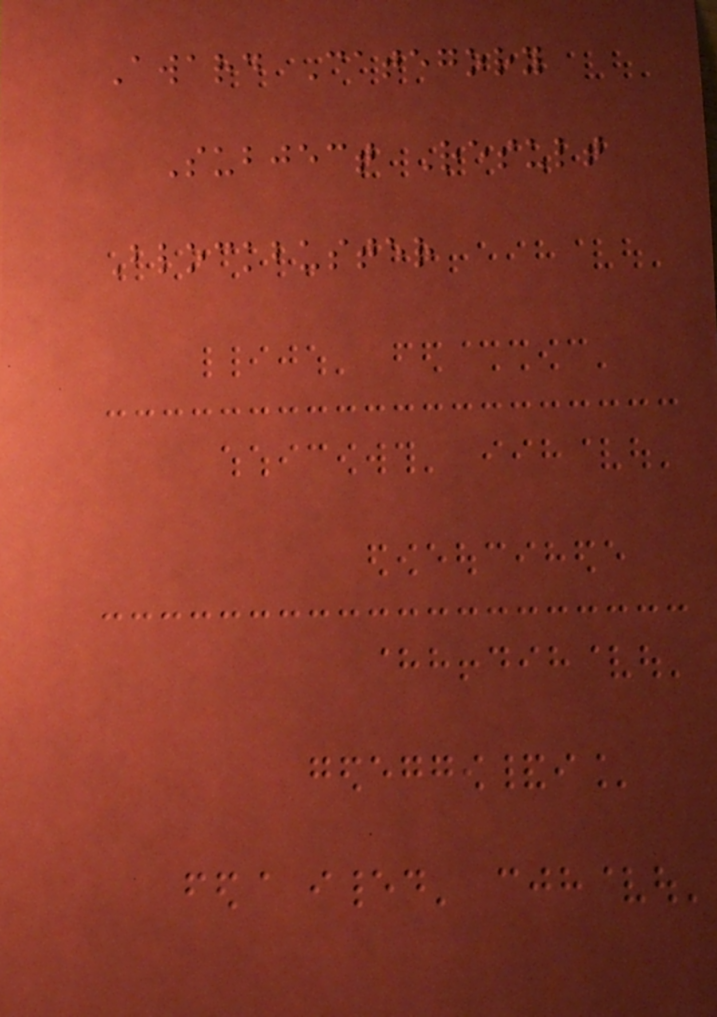Award Category
Subject Result
Blockbuster
